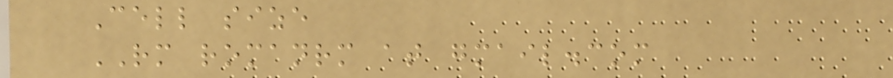Cell size
RM romanrm at gmail.com
